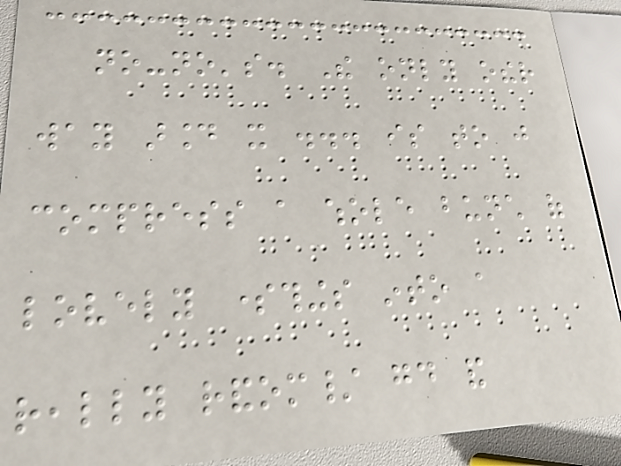no-no's. The only other
way around it ... is to just
compress a whole bunch of
lovely somethings into a
really random/ good and
